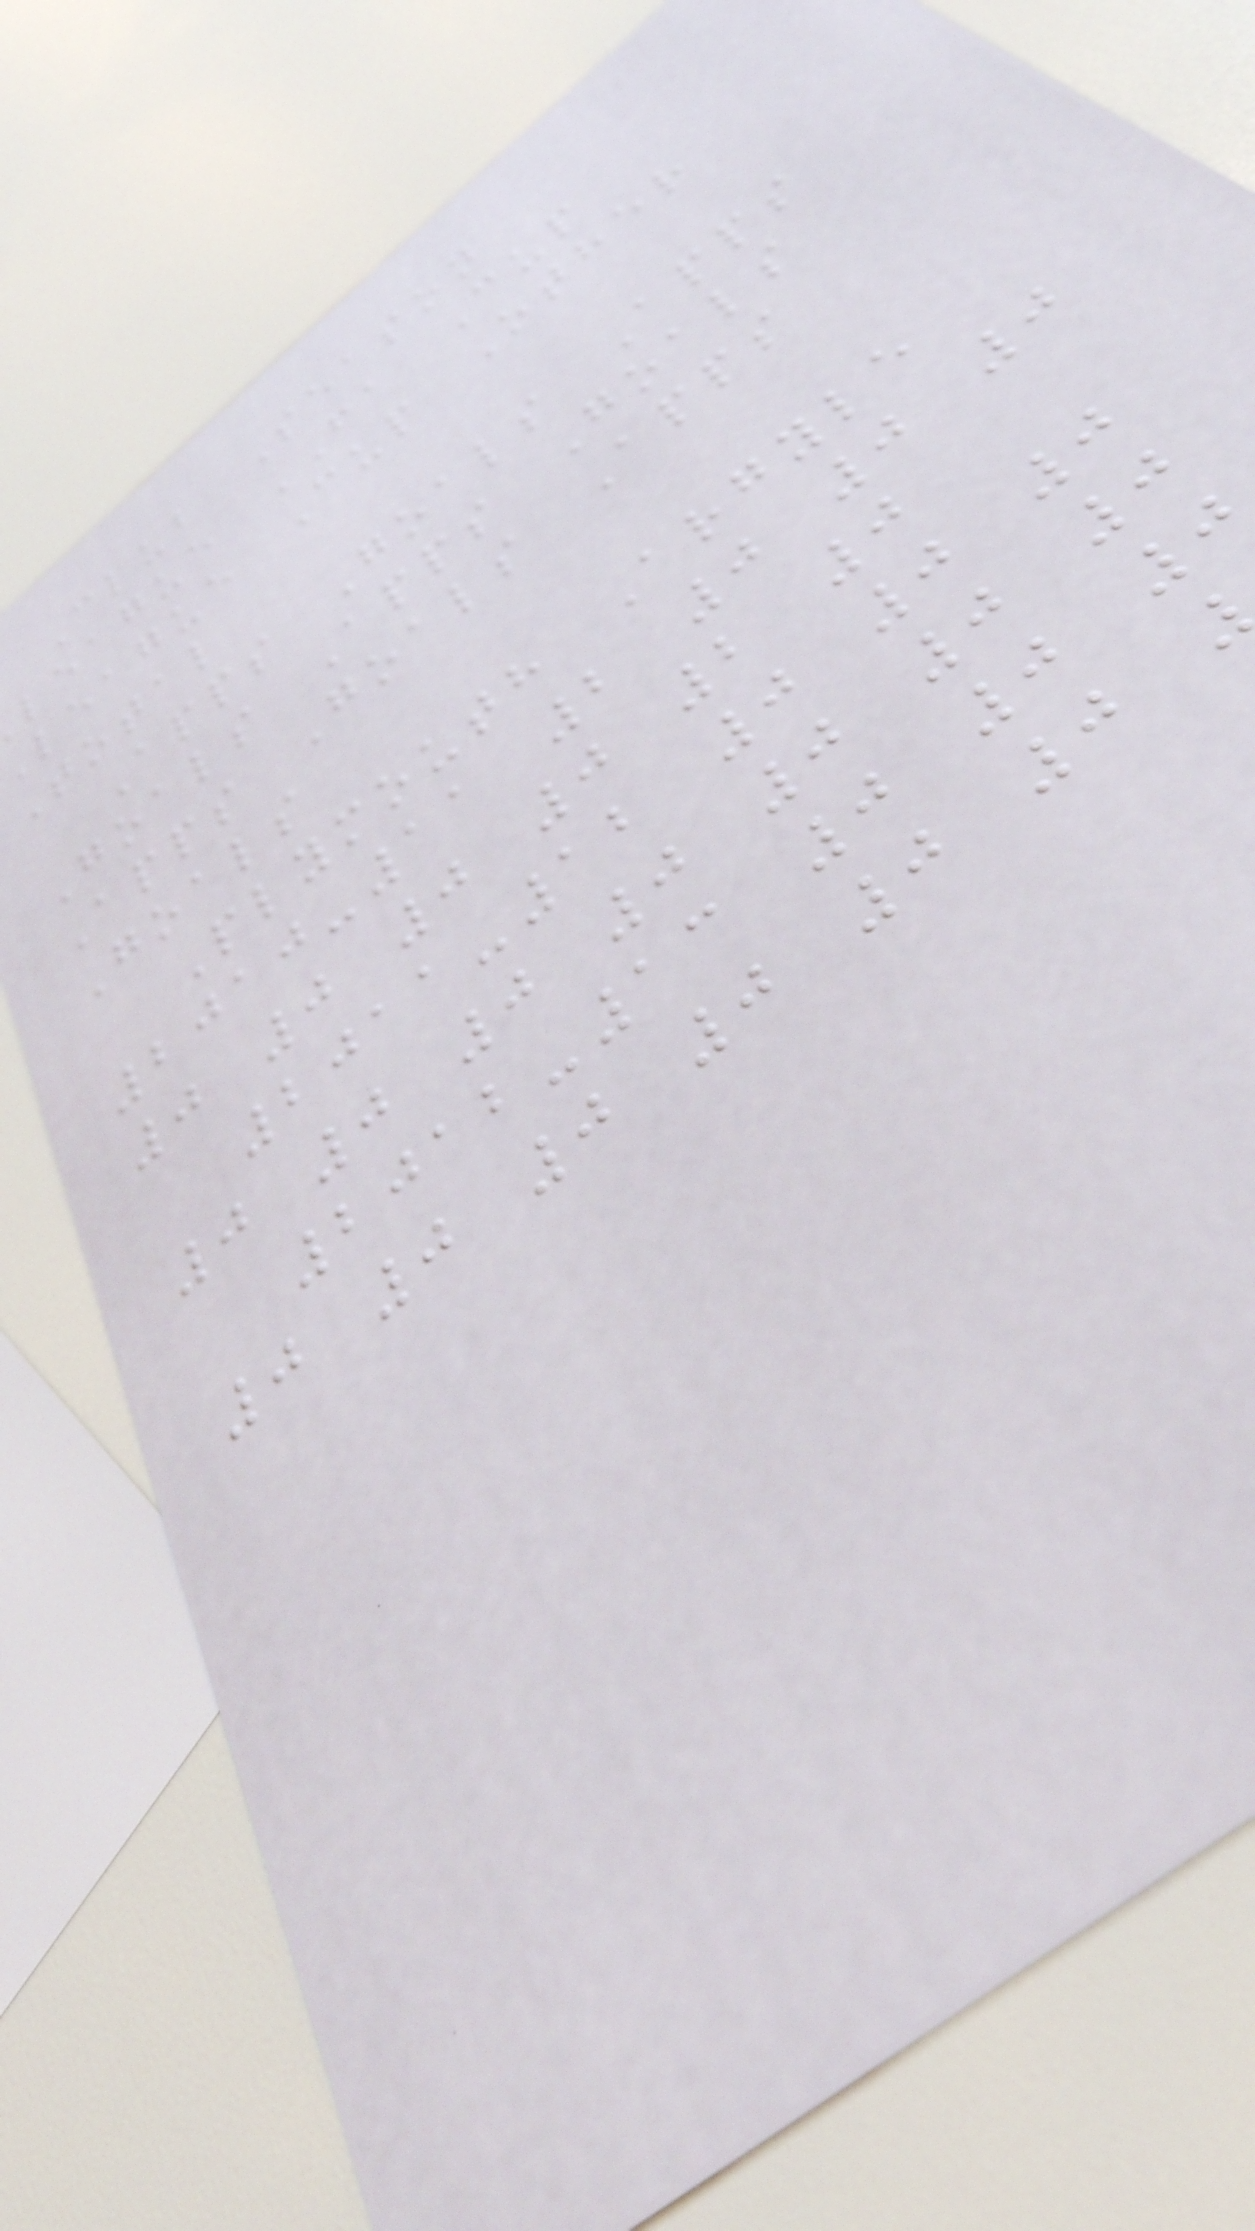Club Season
league FA Cup
league Cup Other
Total
Apps Goals Apps
Goals Apps Goals
Apps Goals Apps
Goals
Plymouth Argyle
2010-11 2 0 0 0
0 0 0 0 2 0
2011-12 0 0 0
0 0 0 0 0 0 0
2012-13 0 0 0
0 0 0 0 0 0
